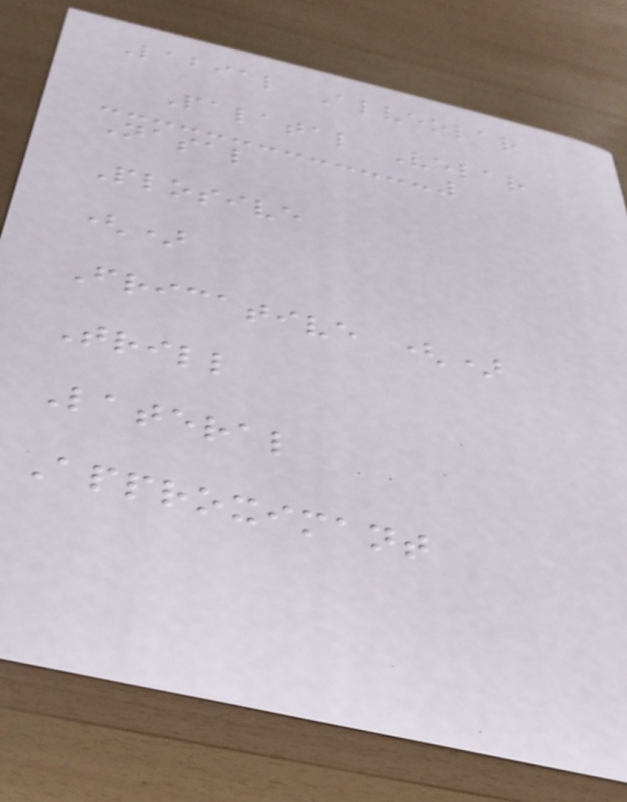Labial Alveolar
Palatal Velar
Nasal
Plosive
()
Fricative ()
Trill
Lateral
Approximant
